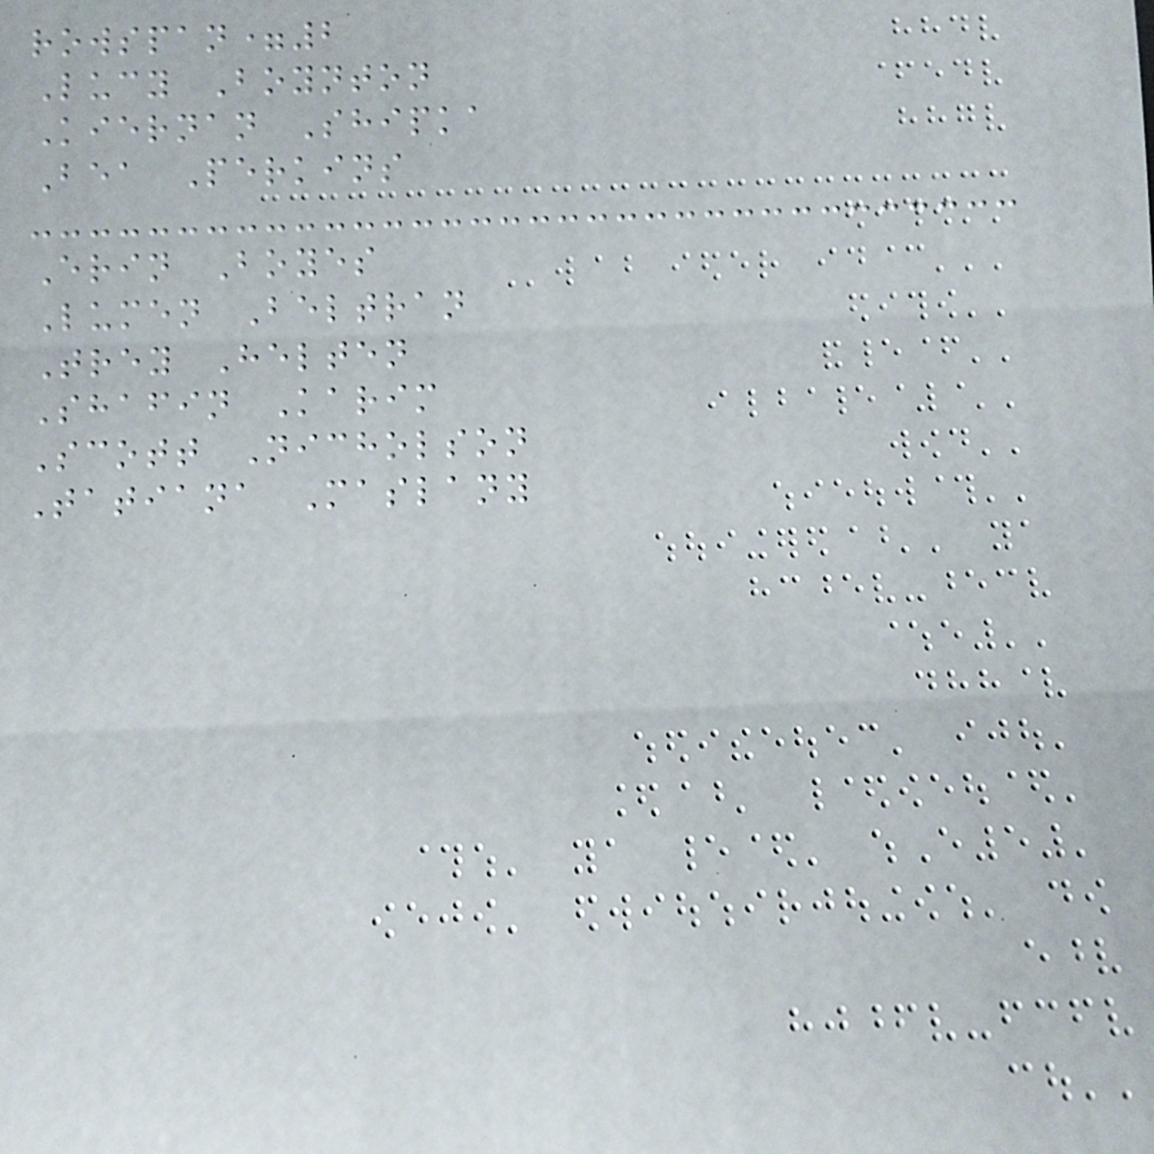rowspan=2
Lucy Boynton
Kiernan Shipka
Bea Perkins
Erin Boyes
Lumen Beltran
Trey Helten
Shafin Karim
Scott Nicholson
Tatiana Maslany
